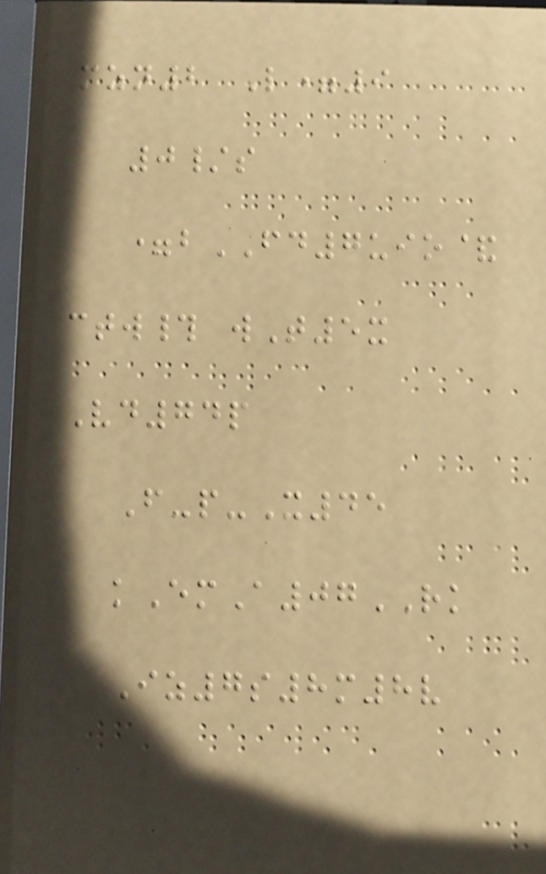mzn2 L=9
0/s
=bFD7uio&
ctw# wT5x
Vd74p
F-p-X45
kEmA07RK
Iz7s8m8v
